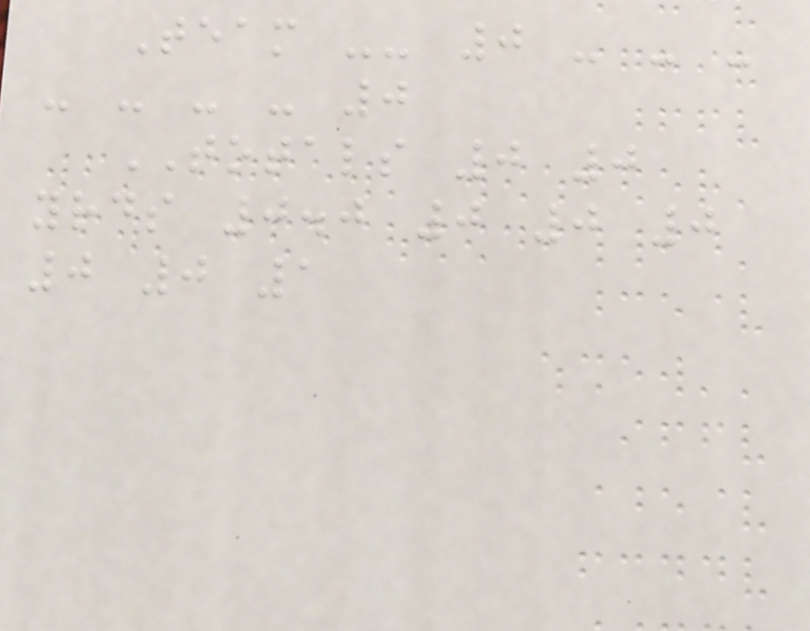Team -- 0 - - -
- - - - 0
TOTALS 0 0
yrds 0.0 0 0 0
0 0 1
